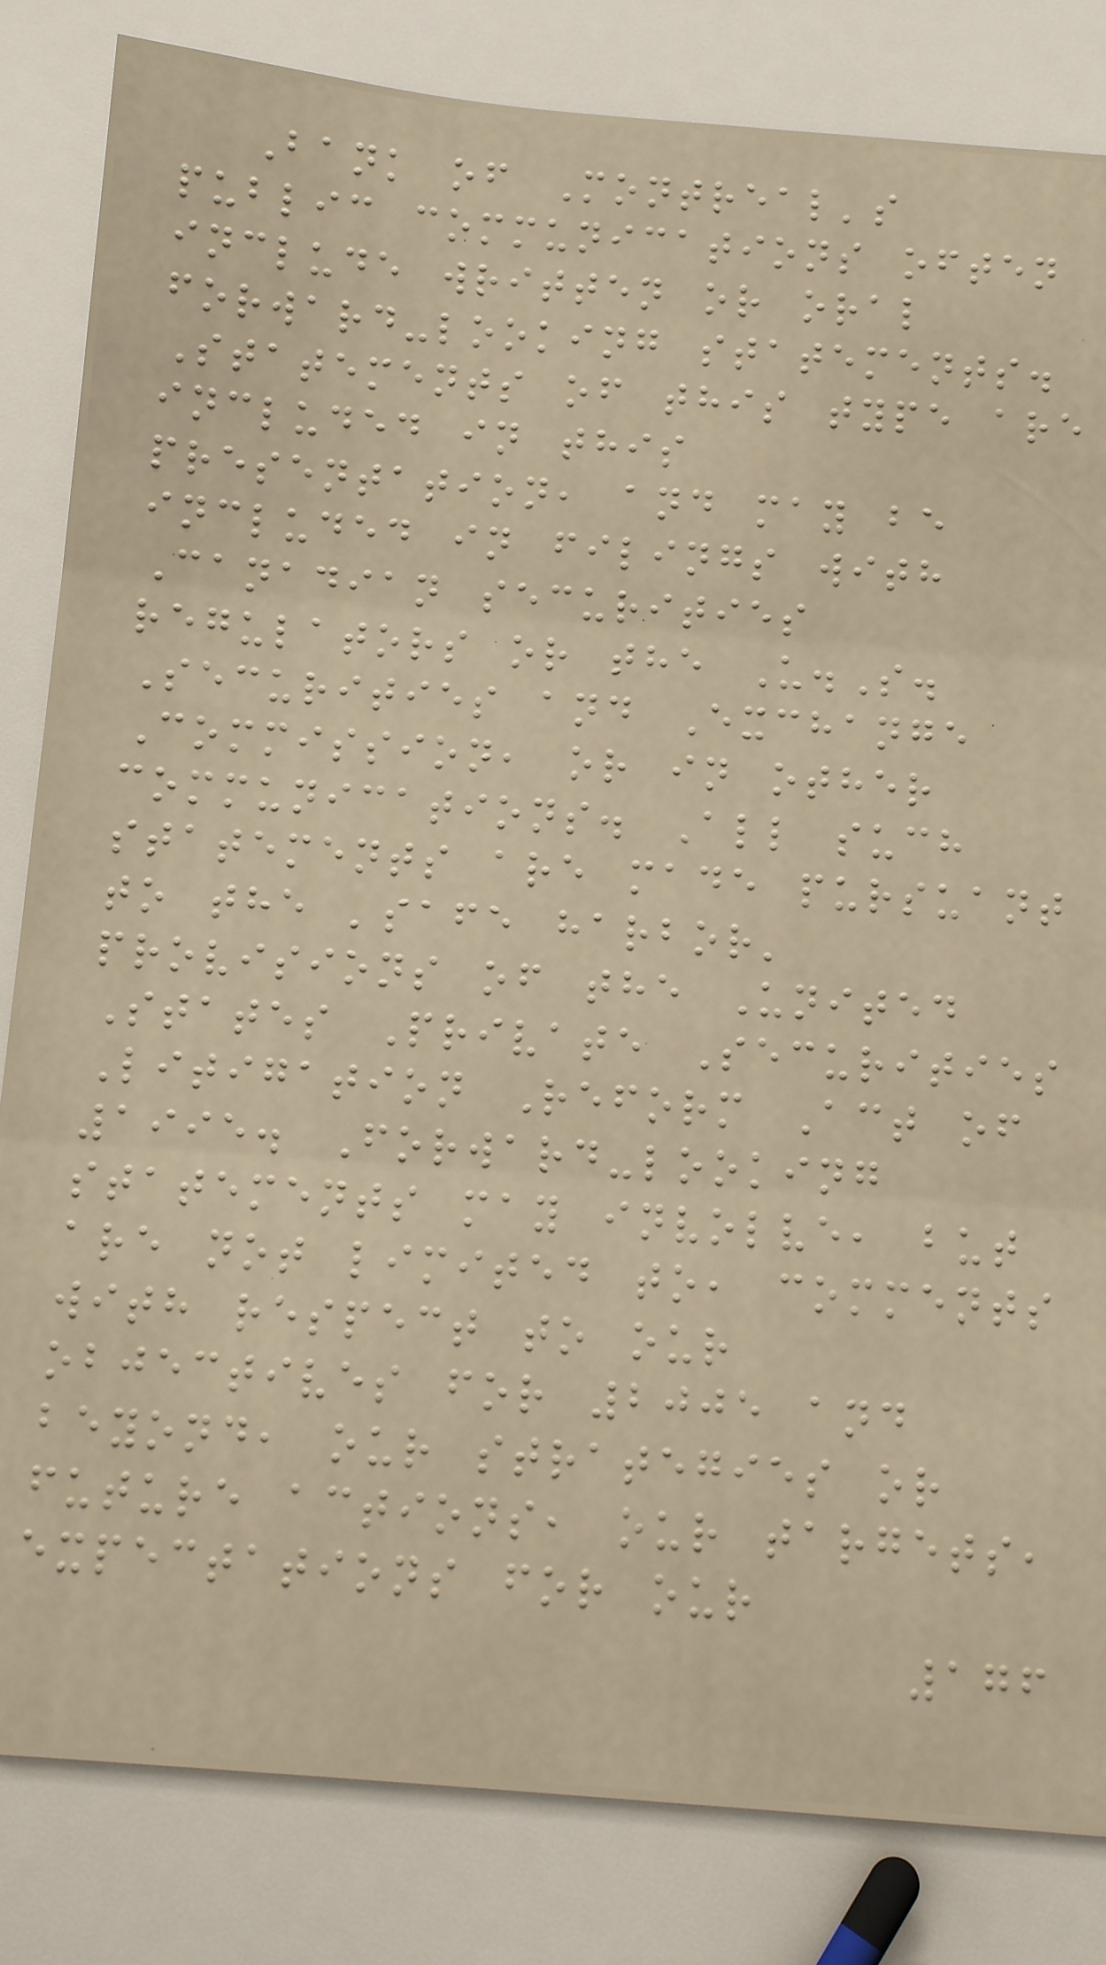Bank of Montreal's
public communications often
include written or oral
forward-looking statements.
Statements of this type are
included in this
presentation, and may be
included in filings with
Canadian securities
regulators or the U.S.
Securities and Exchange
Commission, or in other
communications. All such
statements are made pursuant
to the 'safe harbor'
provisions of the United
States Private Securities
Litigation Reform Act of
1995. Forward-looking
statements may involve, but
are not limited to, comments
with respect to our
objectives for 2005 and
beyond, our strategies or
future actions, our targets,
expectations for our
176
